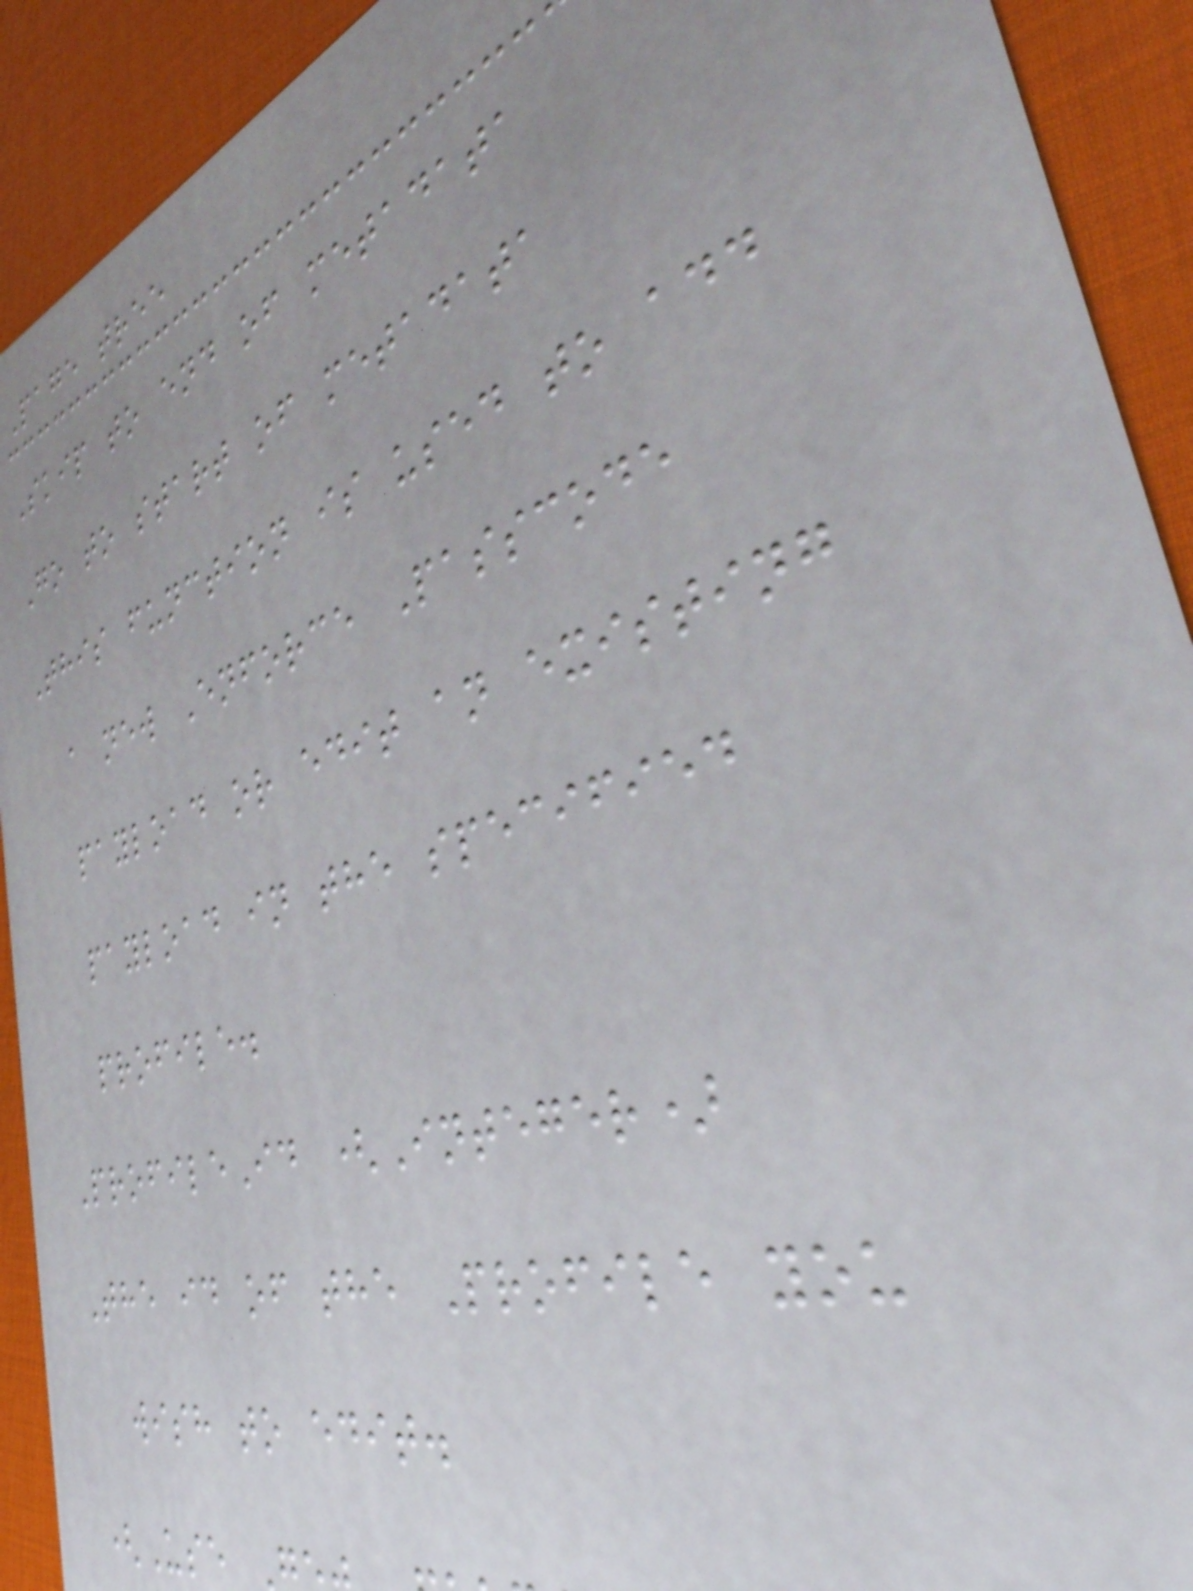Page tree
Skip to end of metadata
Go to start of metadata
This function is used to add
a new Enforce Passcode
payload or edit an existing
payload in the specified
profile.
ProfileId (Integer)
The id of the Profile you
wish to edit.
